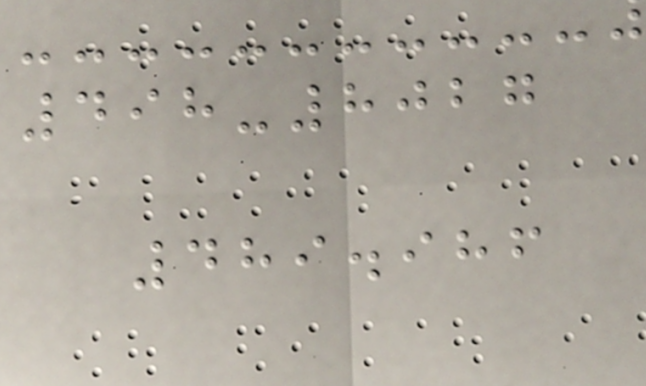498-8027
489.986
